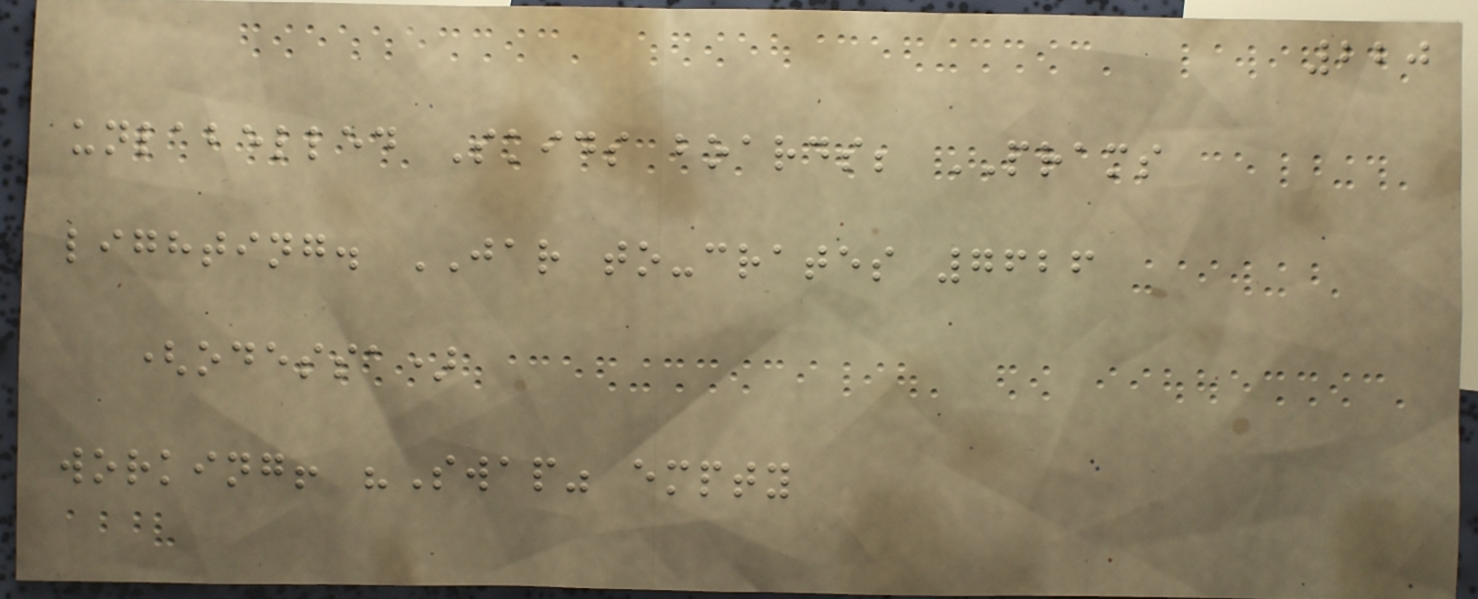220
unlabelled Skids boards; PRAMS
lighting. JAR to-crates 7626
(odessa)
working! "Swap" empty
